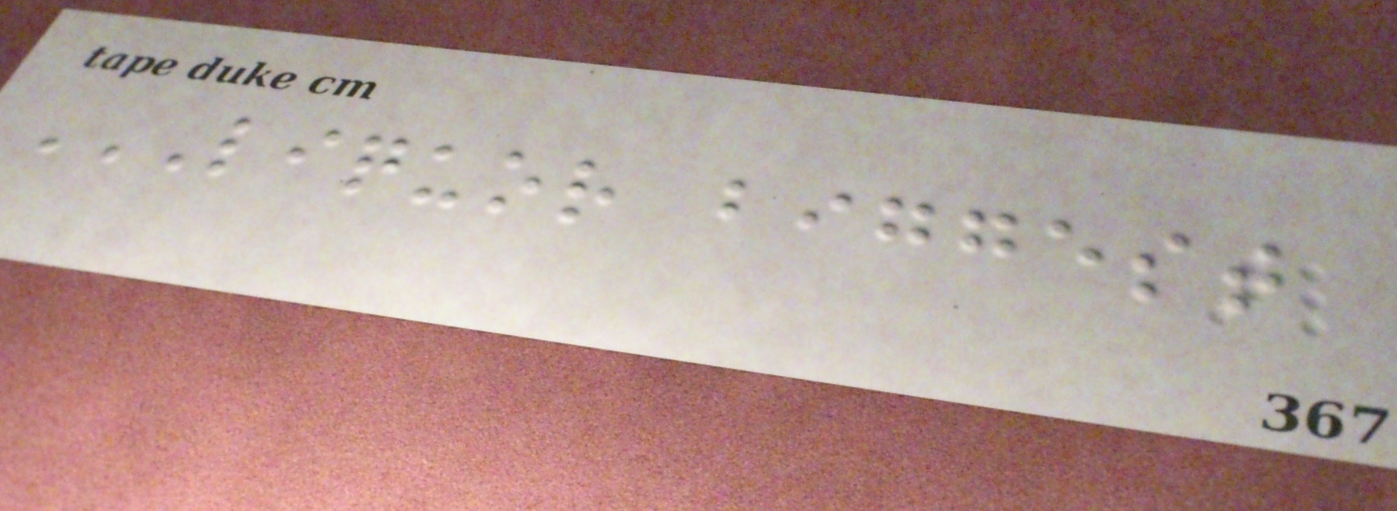LIQUOR BIGGEST
